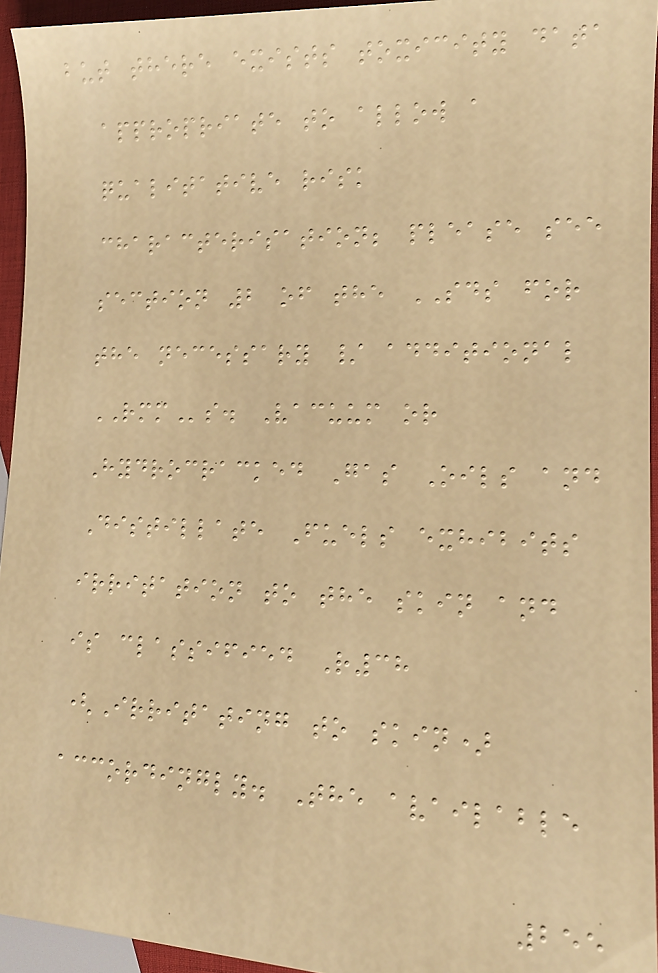but there exists toxicity data
appropriate to allow a
qualitative risk
characterisation; please see
section 2 of the SDS for
the necessary / additional
RMMs. Vacuum or
Hydrocracked Gas Oils and
Distillate Fuels exhibits
irritation to the skin and
is classified R38
(Irritating to skin)
accordingly. The available
255
